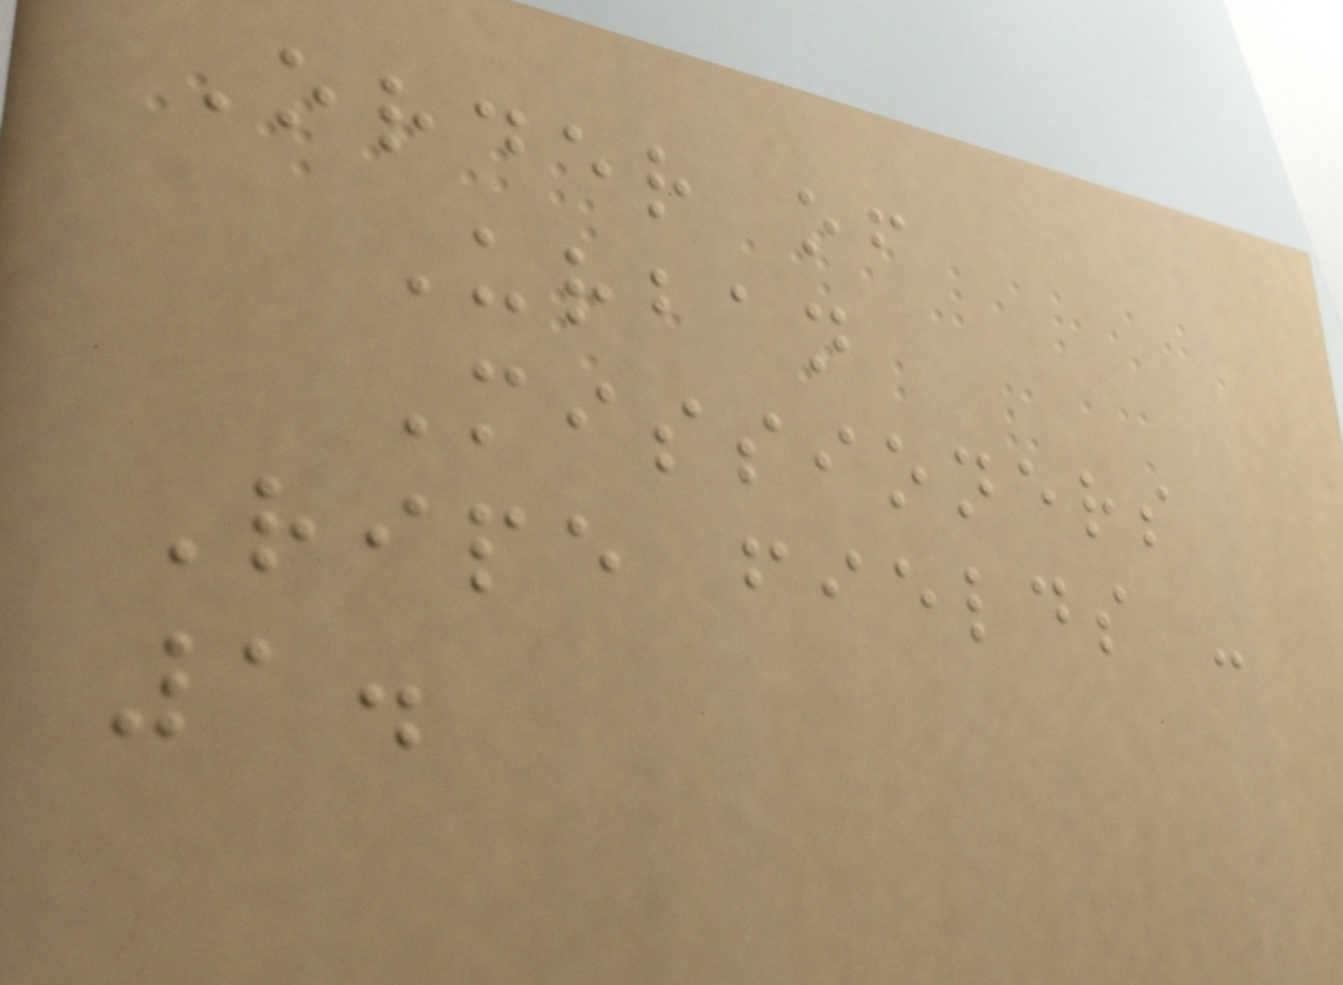Order of
Urban
Missioners
Ripe fields -
1.
